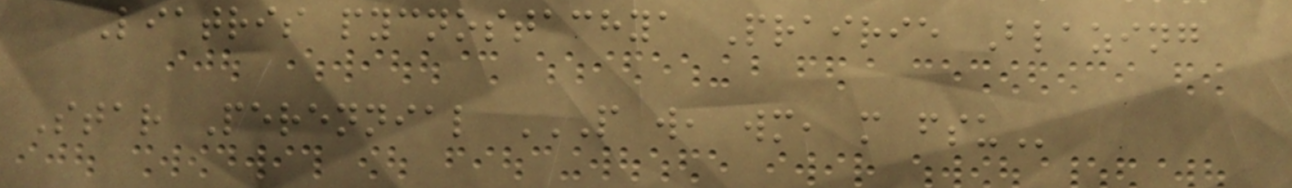Liatris pycnostachya Prairie Blazing
Star Perennial P W, WM, M FSU
